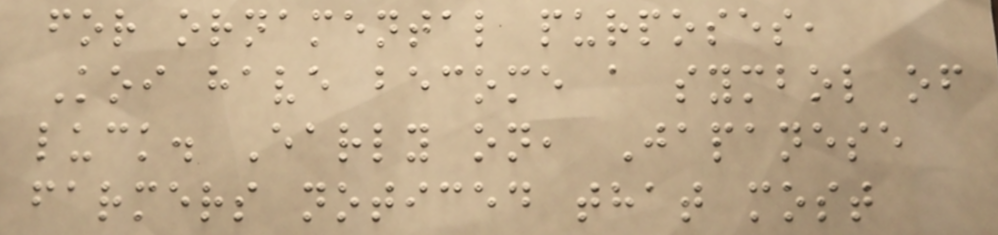for ornamental purposes,
Koi have become a symbol of
luck. Early on, Japanese
farmers noticed that most
